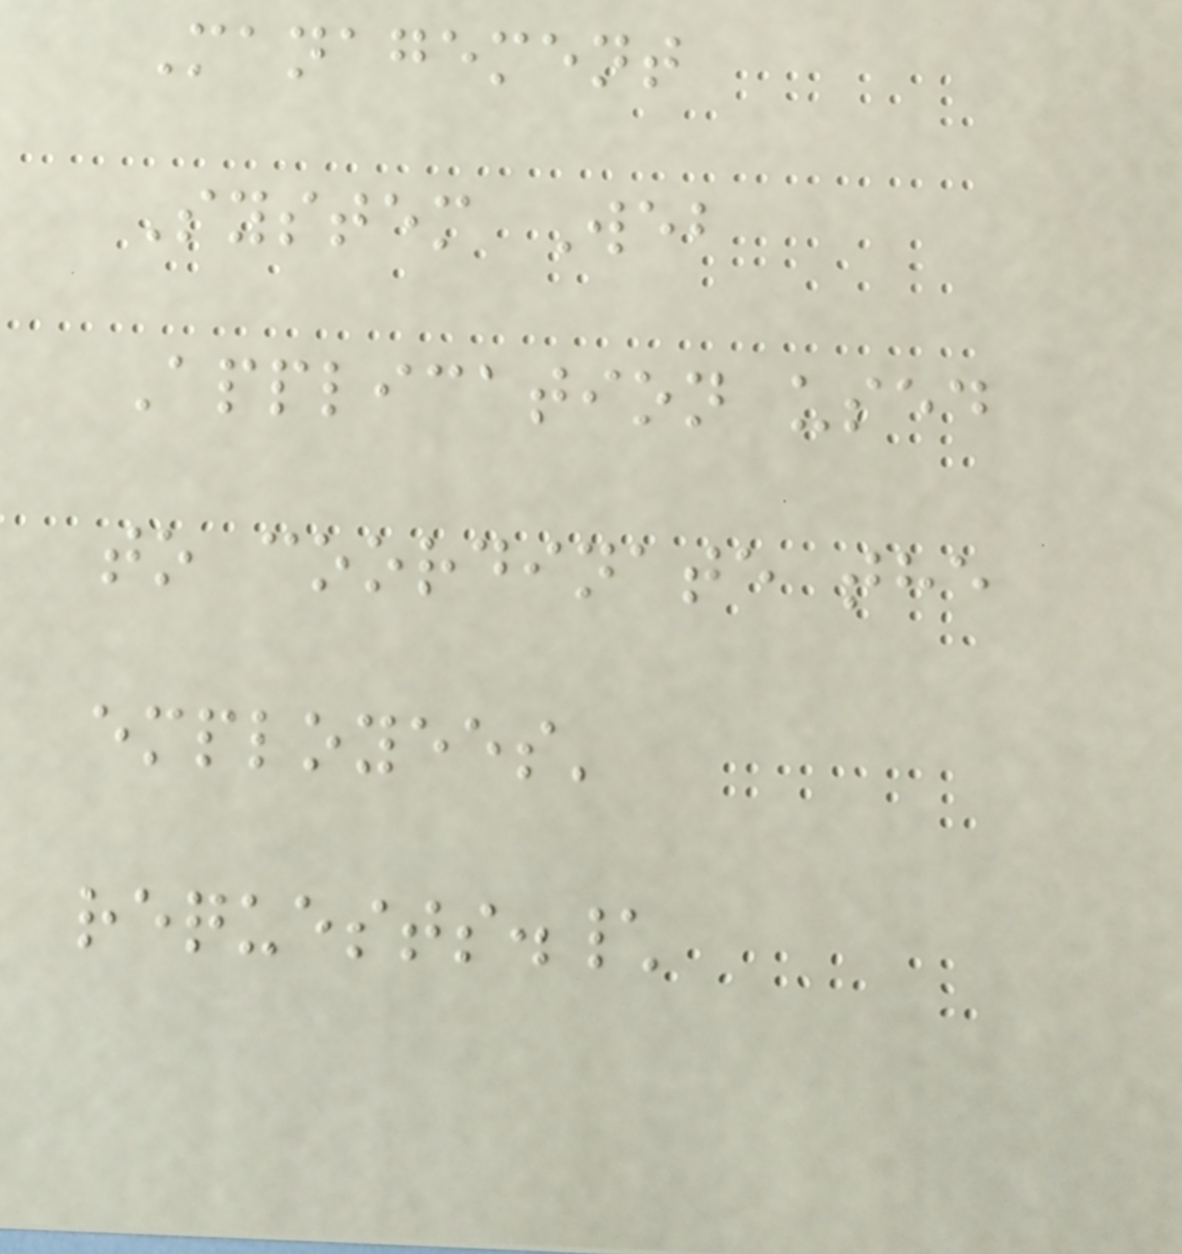Management
System Web
Application used
to coordinate the
employees'
requests.\
